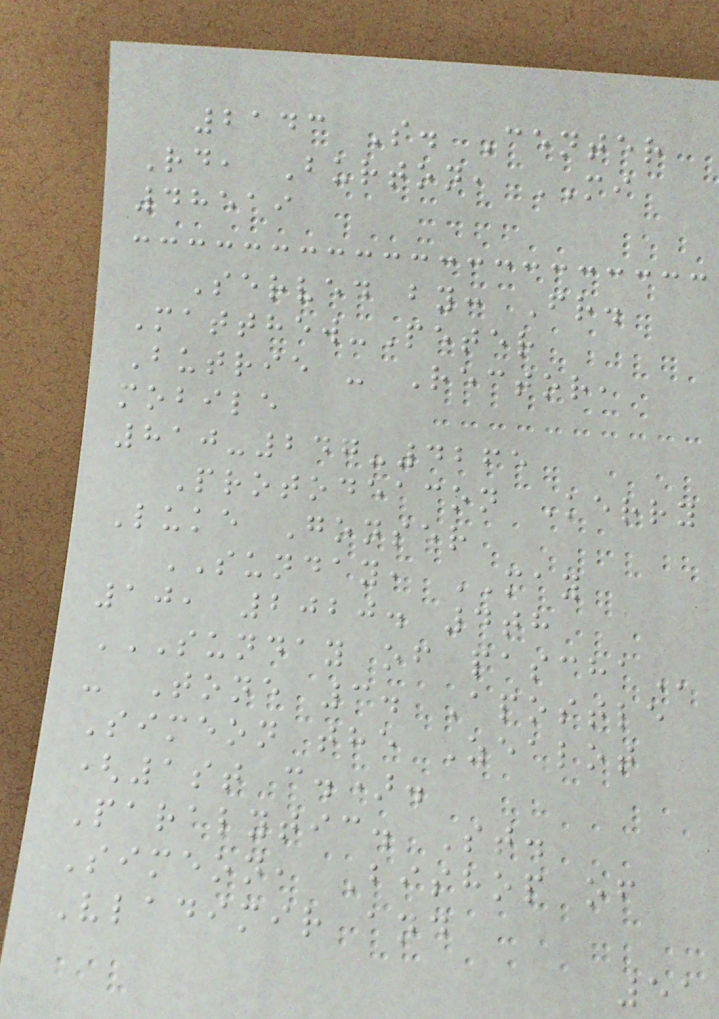2143 S. Center
Rd, Burton, MI
48519
Served by: Fr.
Matthew-Peter
Butrie - Rector,
mobile
810-247-4265
Protodeacon Kerry
Luke Gonser
SUNDAY, MAY
10, 2020. 4th
SUNDAY OF PASCHA
- Tone 3. Apostle
Simeon the Zealot
(1st c.).
Paralytic. St.
Simeon, Bishop of
Vladimir and
51
